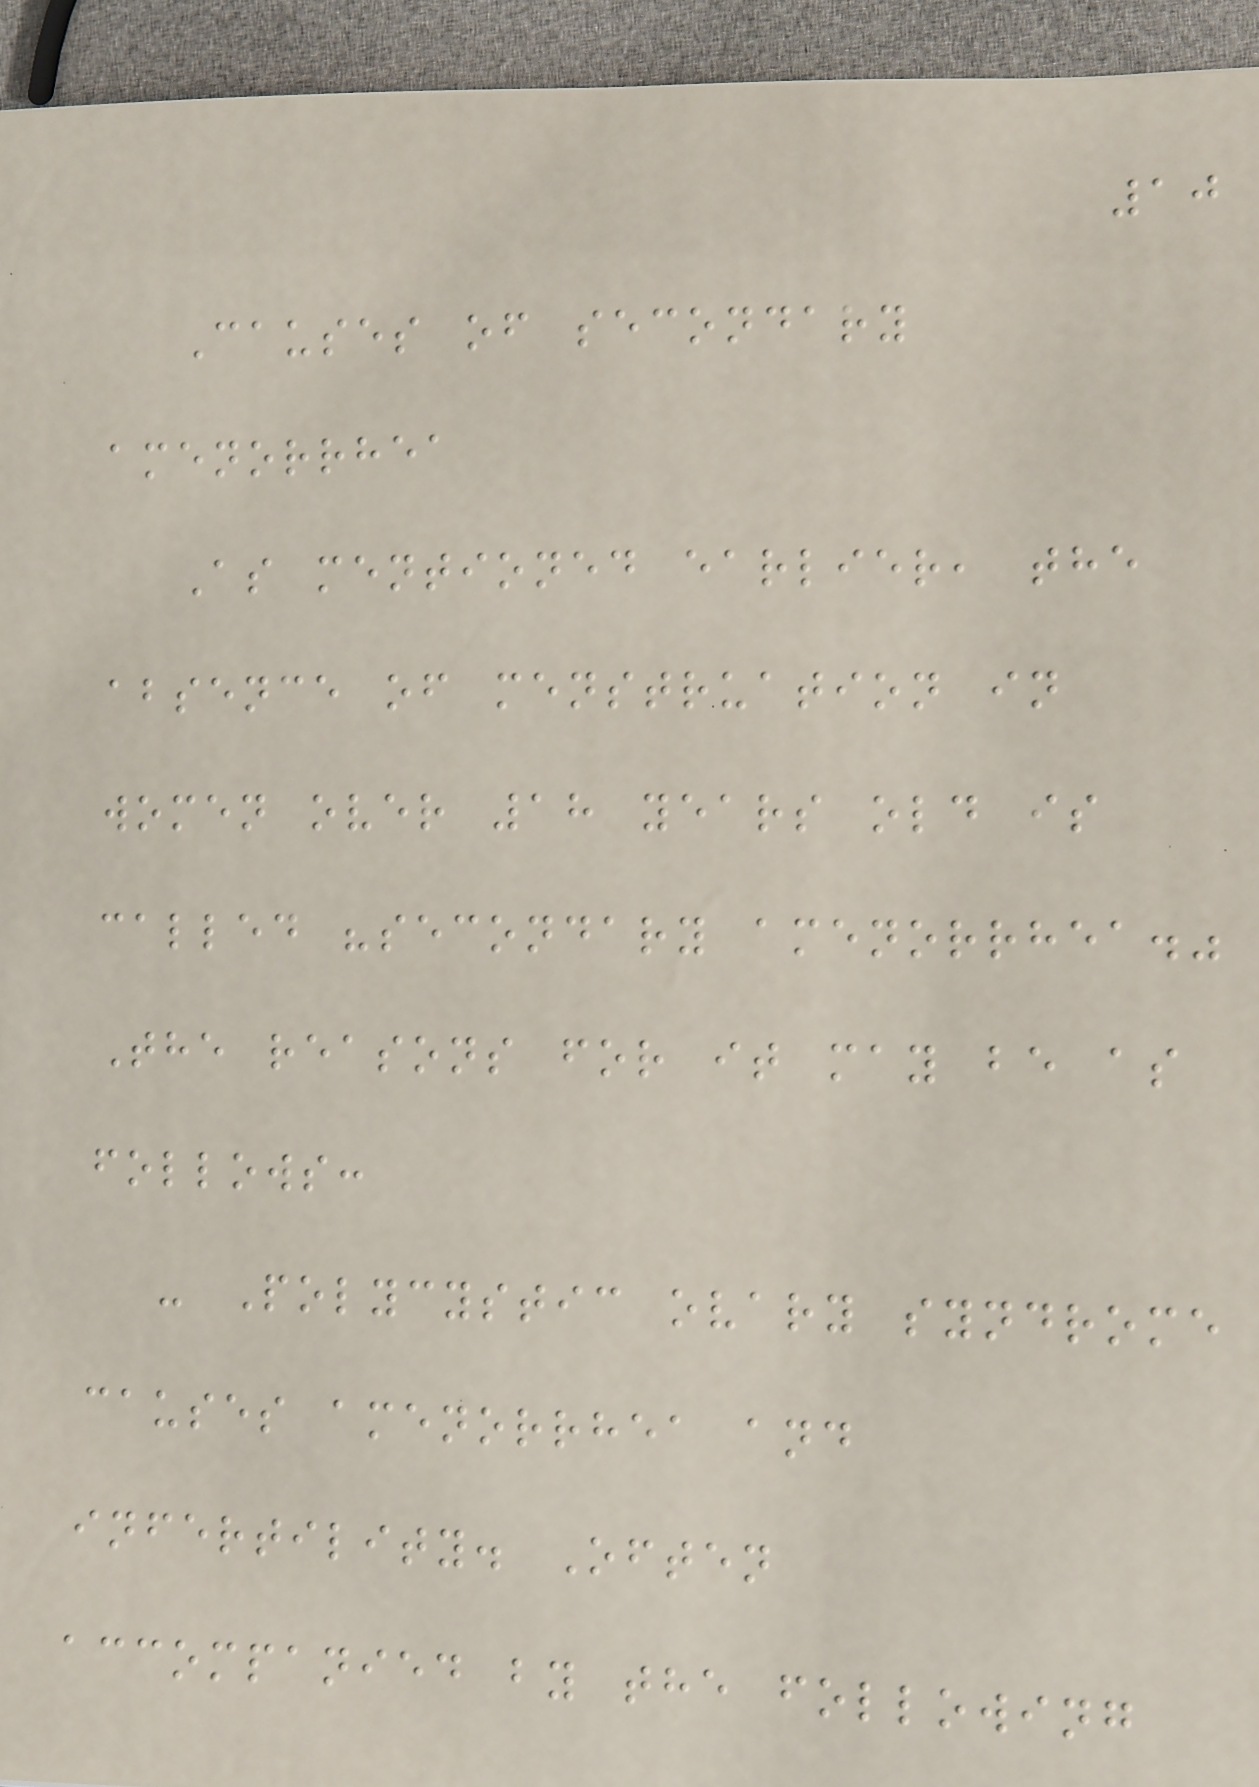10
Causes of secondary
amenorrhea
As mentioned earlier, the
absence of menstruation in
women over 18 years old is
called "secondary amenorrhea."
The reasons for it may be as
follows:
- Polycystic ovary syndrome
causes amenorrhea and
infertility. Often
accompanied by the following
